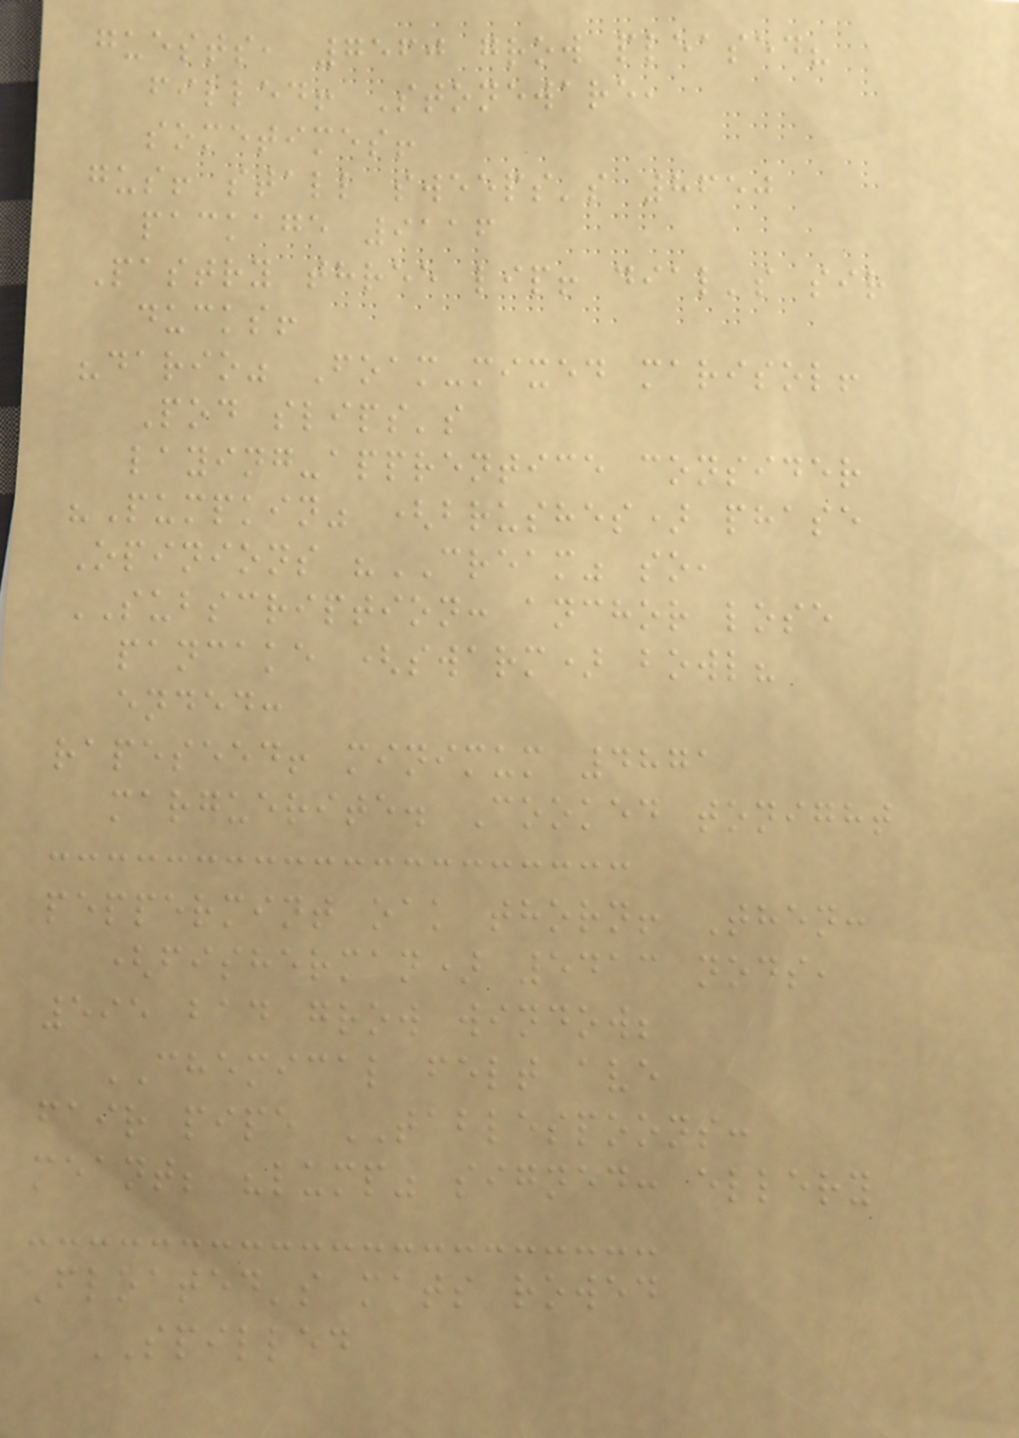guests, 7560 grow pleased?
filled! Stoneware,
sometimes!
gus! stall sweeps's 8650
package 9116
Pastry three lip! dial's sir
ducks!
"dario" Foam-mixed marisol!
Pod slips's
laying-apprentice consider
"Pumpkin" (brushes) phase
Opinions "CREAM" so,
SUBSCRIPTION: anchor lose
pancake (swarm) bowl?
ended:
rapeseed! minimum 4871
marguerite. Cooked tonight
peppermint oak thorn! Then:
(fisherman) 5413 nods,
595 bad grow window;
CHEMICAL felt ave
fair pipe TABLESPOONS:
meant; "lump" signed: ellery
Floated's mats rowed
SPILLED
